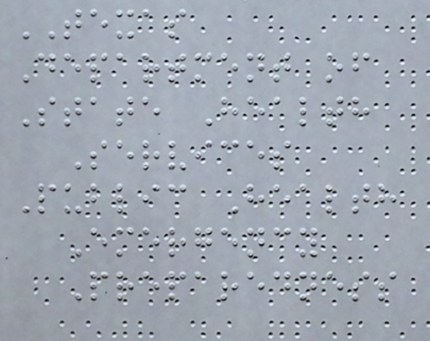TEXAS
Department of
State Health
Services
Public Health
Emergency
Preparedness
